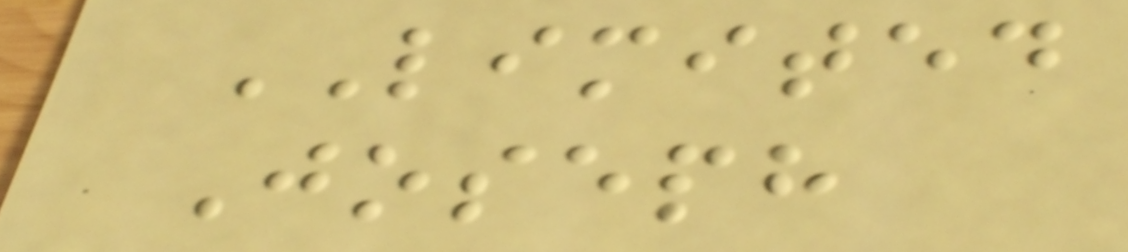LIMITED
Joseph
